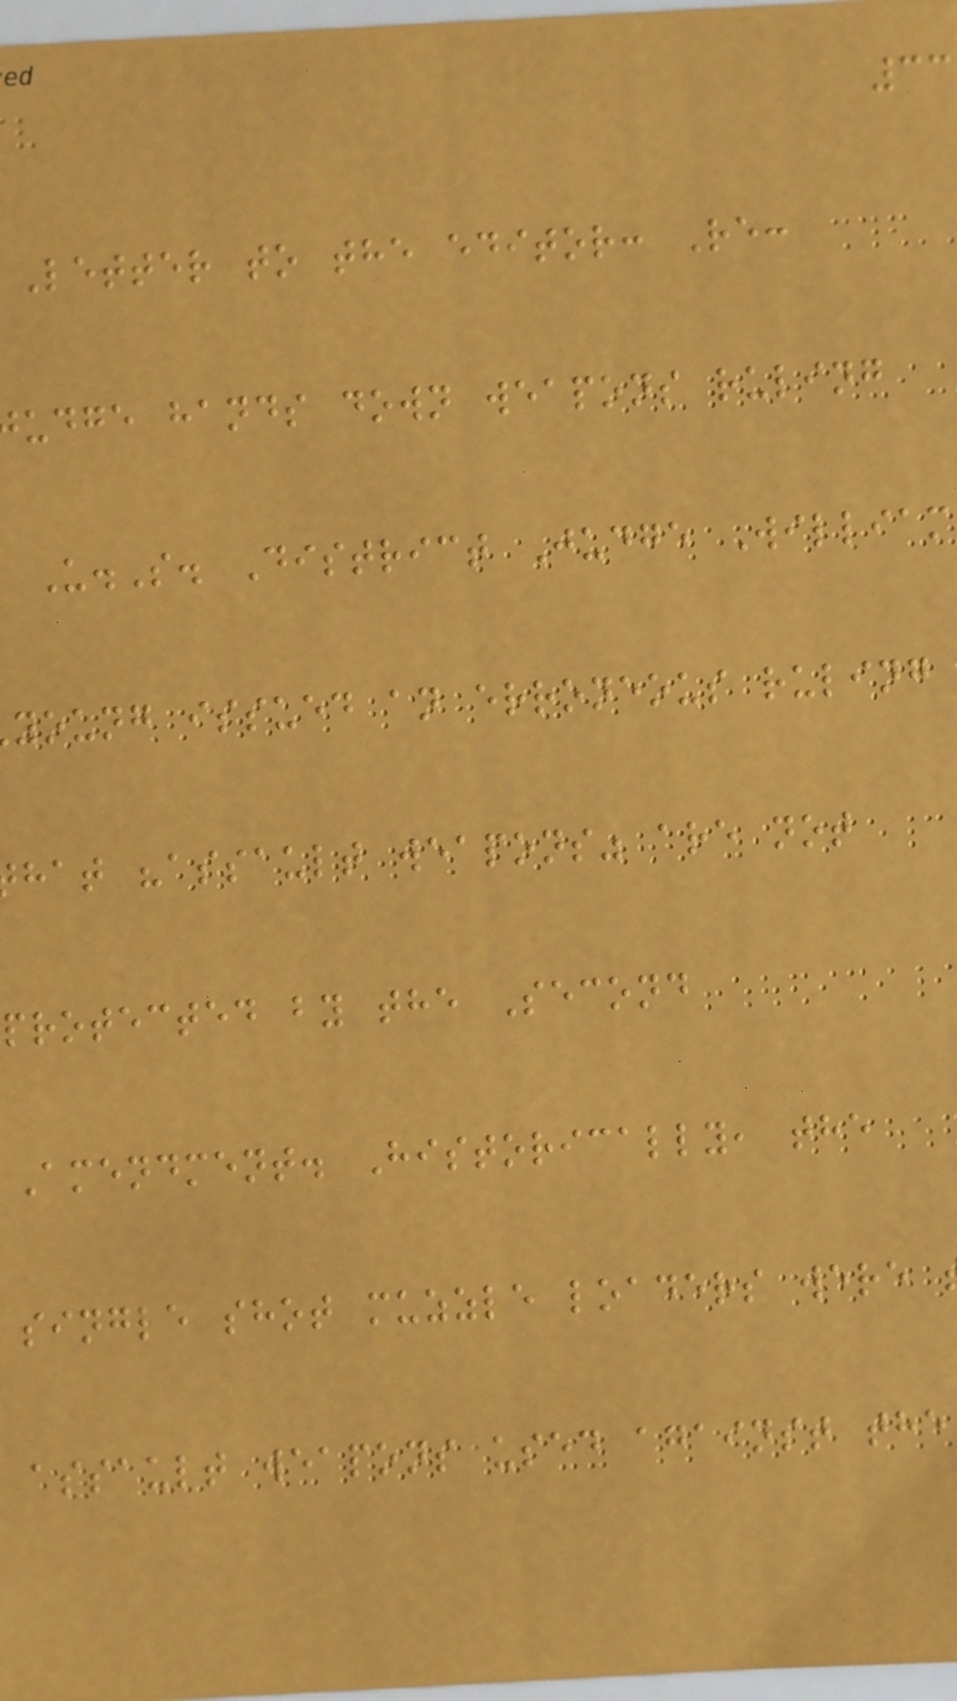33
Letter to the editor: Re:
udge hands down weapons ruling
U.S. District Judge William
young issued an erroneous ruling
hat "assault weapons" are not
protected by the Second
Amendment. Historically, the
single shot muzzle loaders were
assault weapons used against the
